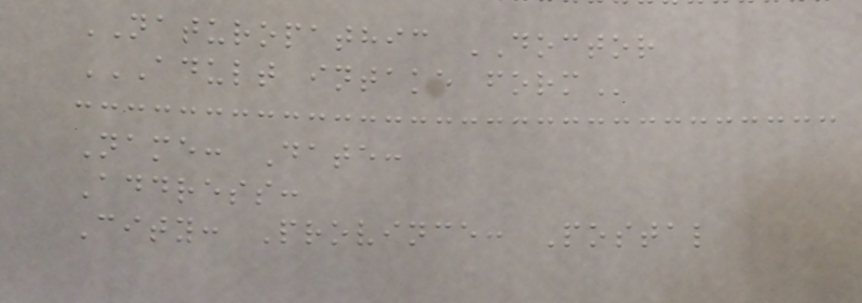NATUROPATHIC DOCTOR
ADULT INTAKE FORM
Name: Date:
Address:
City: Province: Postal
